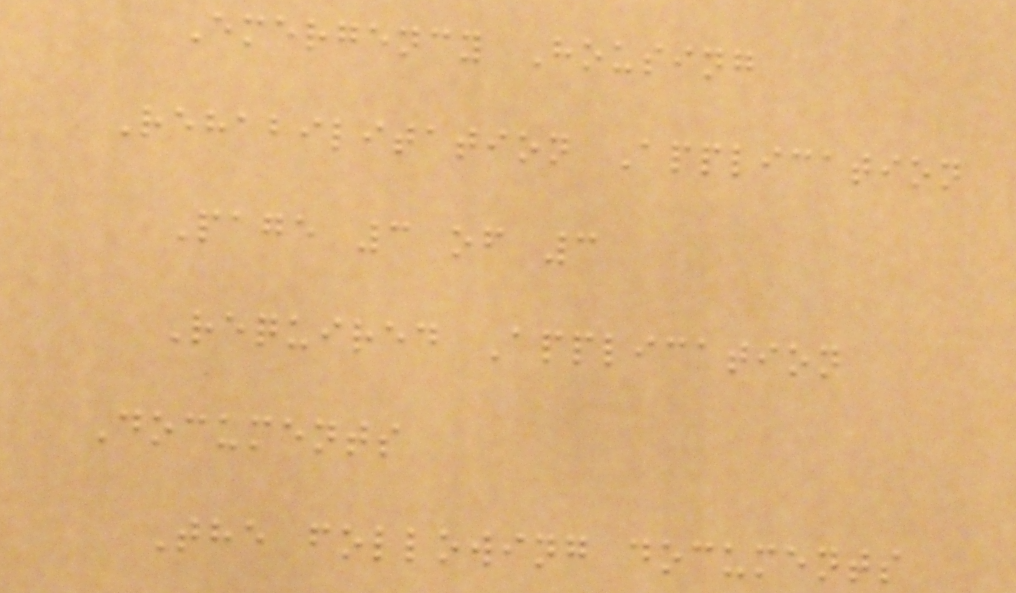Emergency Housing
Rehabilitation Application
Page 3 of 3
Required Application
Documents
The following documents
